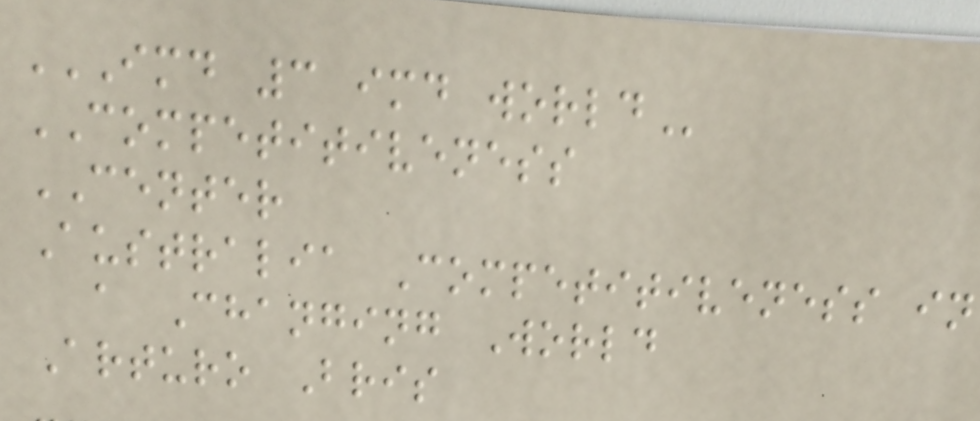IMD 3 IMD WORLD
COMPETITIVENESS
CENTER
Australia Competitiveness in
a Changing World
Arturo Bris
